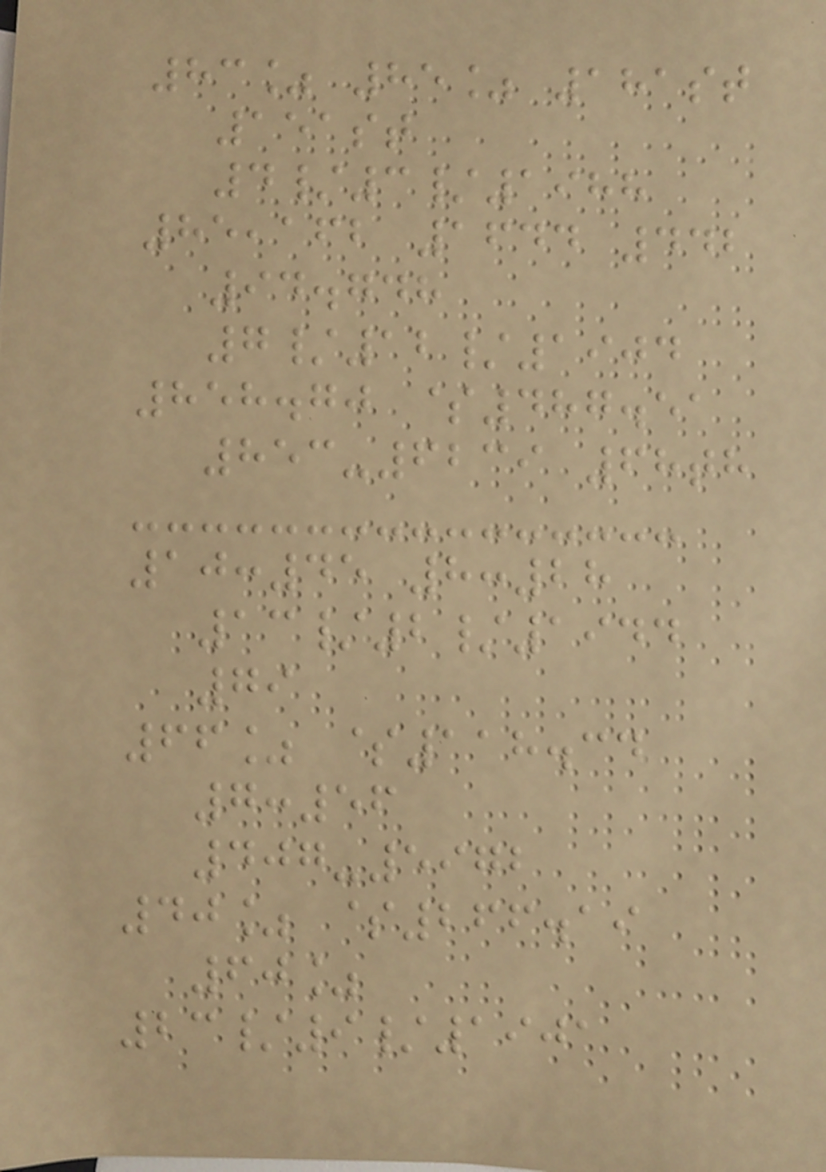83% 85% 181st
151st
4/3/1988
85,162 1644 442
94.748
7/12/1904
858.70 $487.51
853-6239 68th
10:45 8:28
13/2/1944
79
66% $118.34
7:56
407-5972
40% $266.19
60%
23/9/1901
